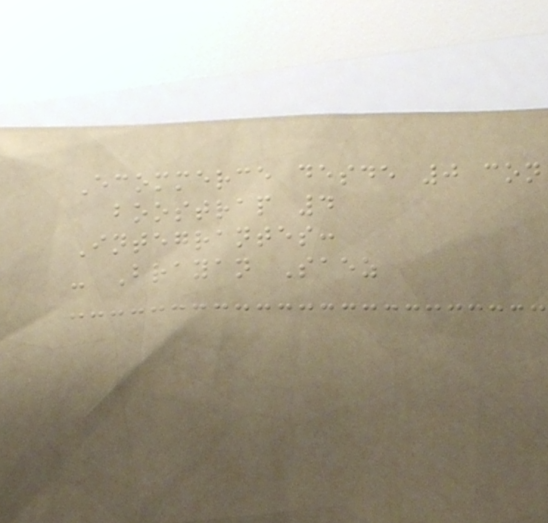Ecommerce desde 0 con
boostrap 4
Integrantes:
- Brayan Saez
